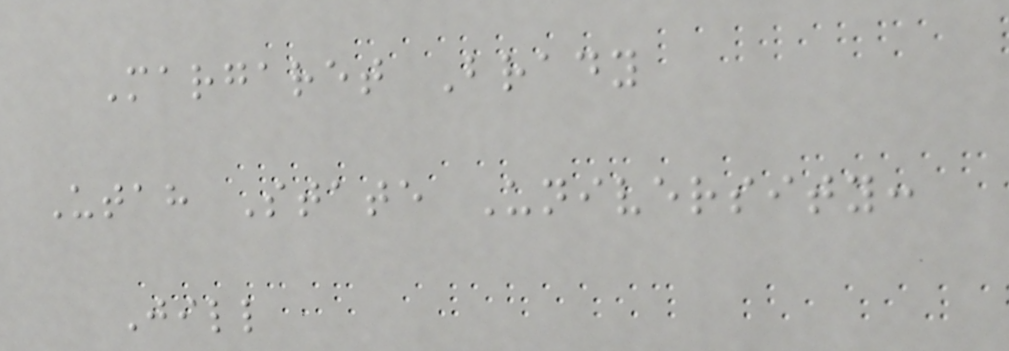Margaret Brady
Utah State University:
Jill
